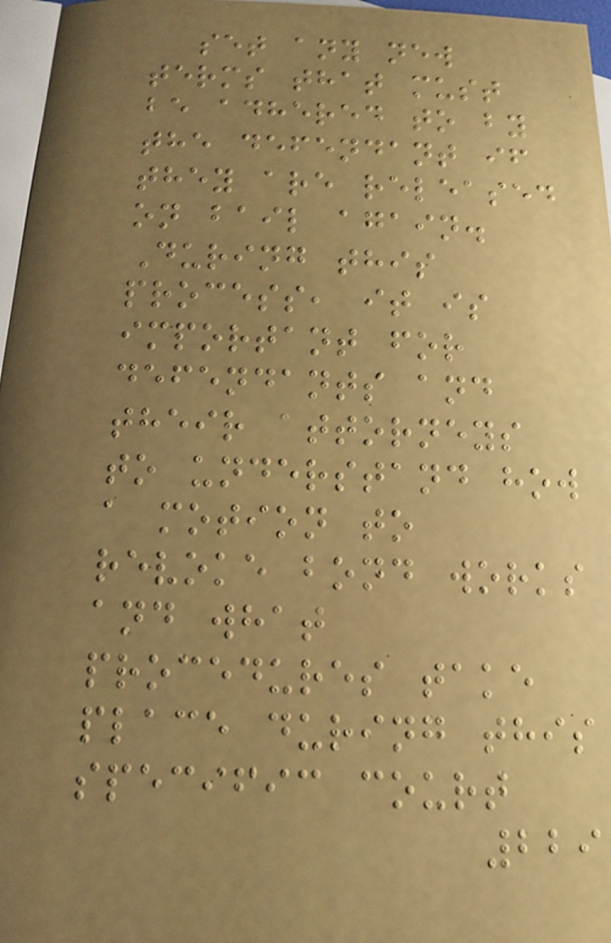set any new
terms that must
be adhered to by
the defendant if
they are released
on bail again.
During this
process, it is
important for
defendants and
their attorneys
to understand how
a motion to
revoke bond works
and what
procedures take
place during this
specific court
229
